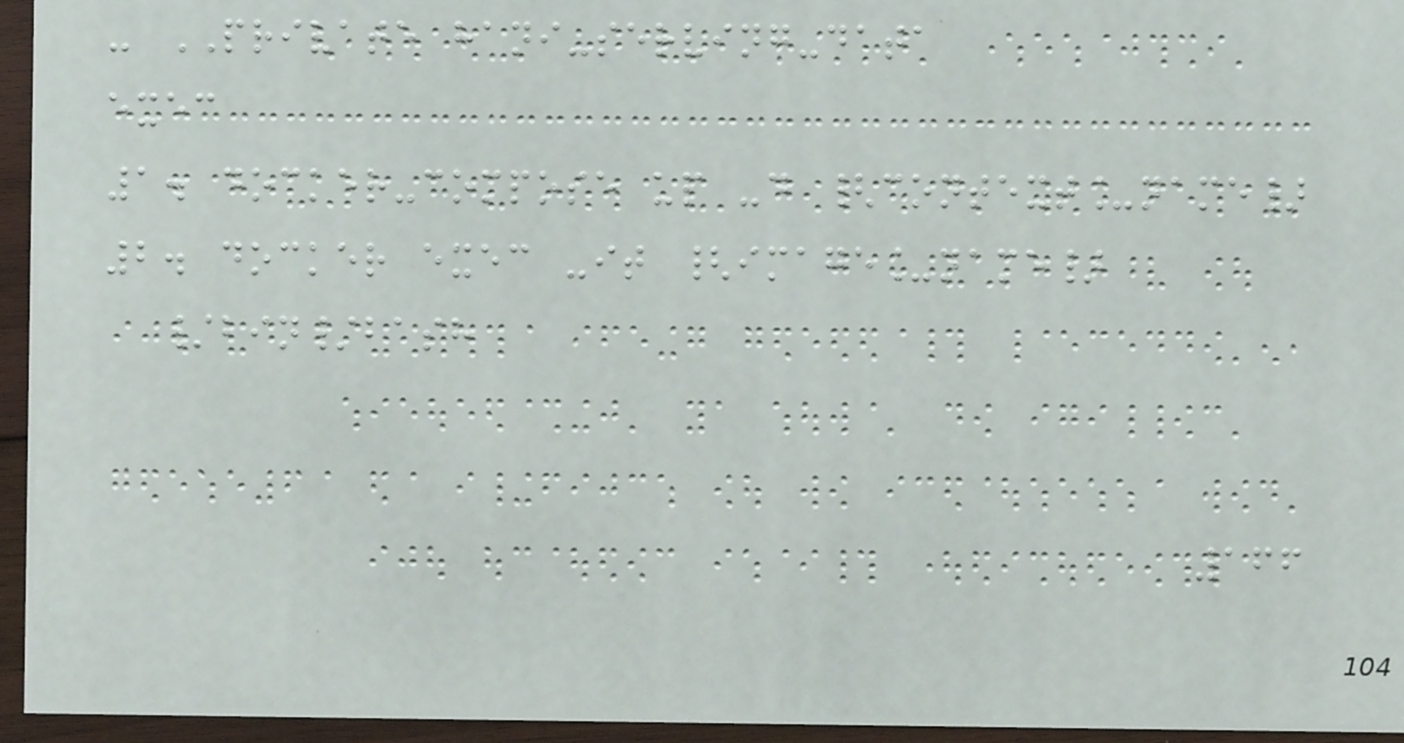- PRIVATE hani-serving-data
exec
1. docker-compose up -d {context_name}
2. docker exec -it {image_name}
/bin/bash
166
